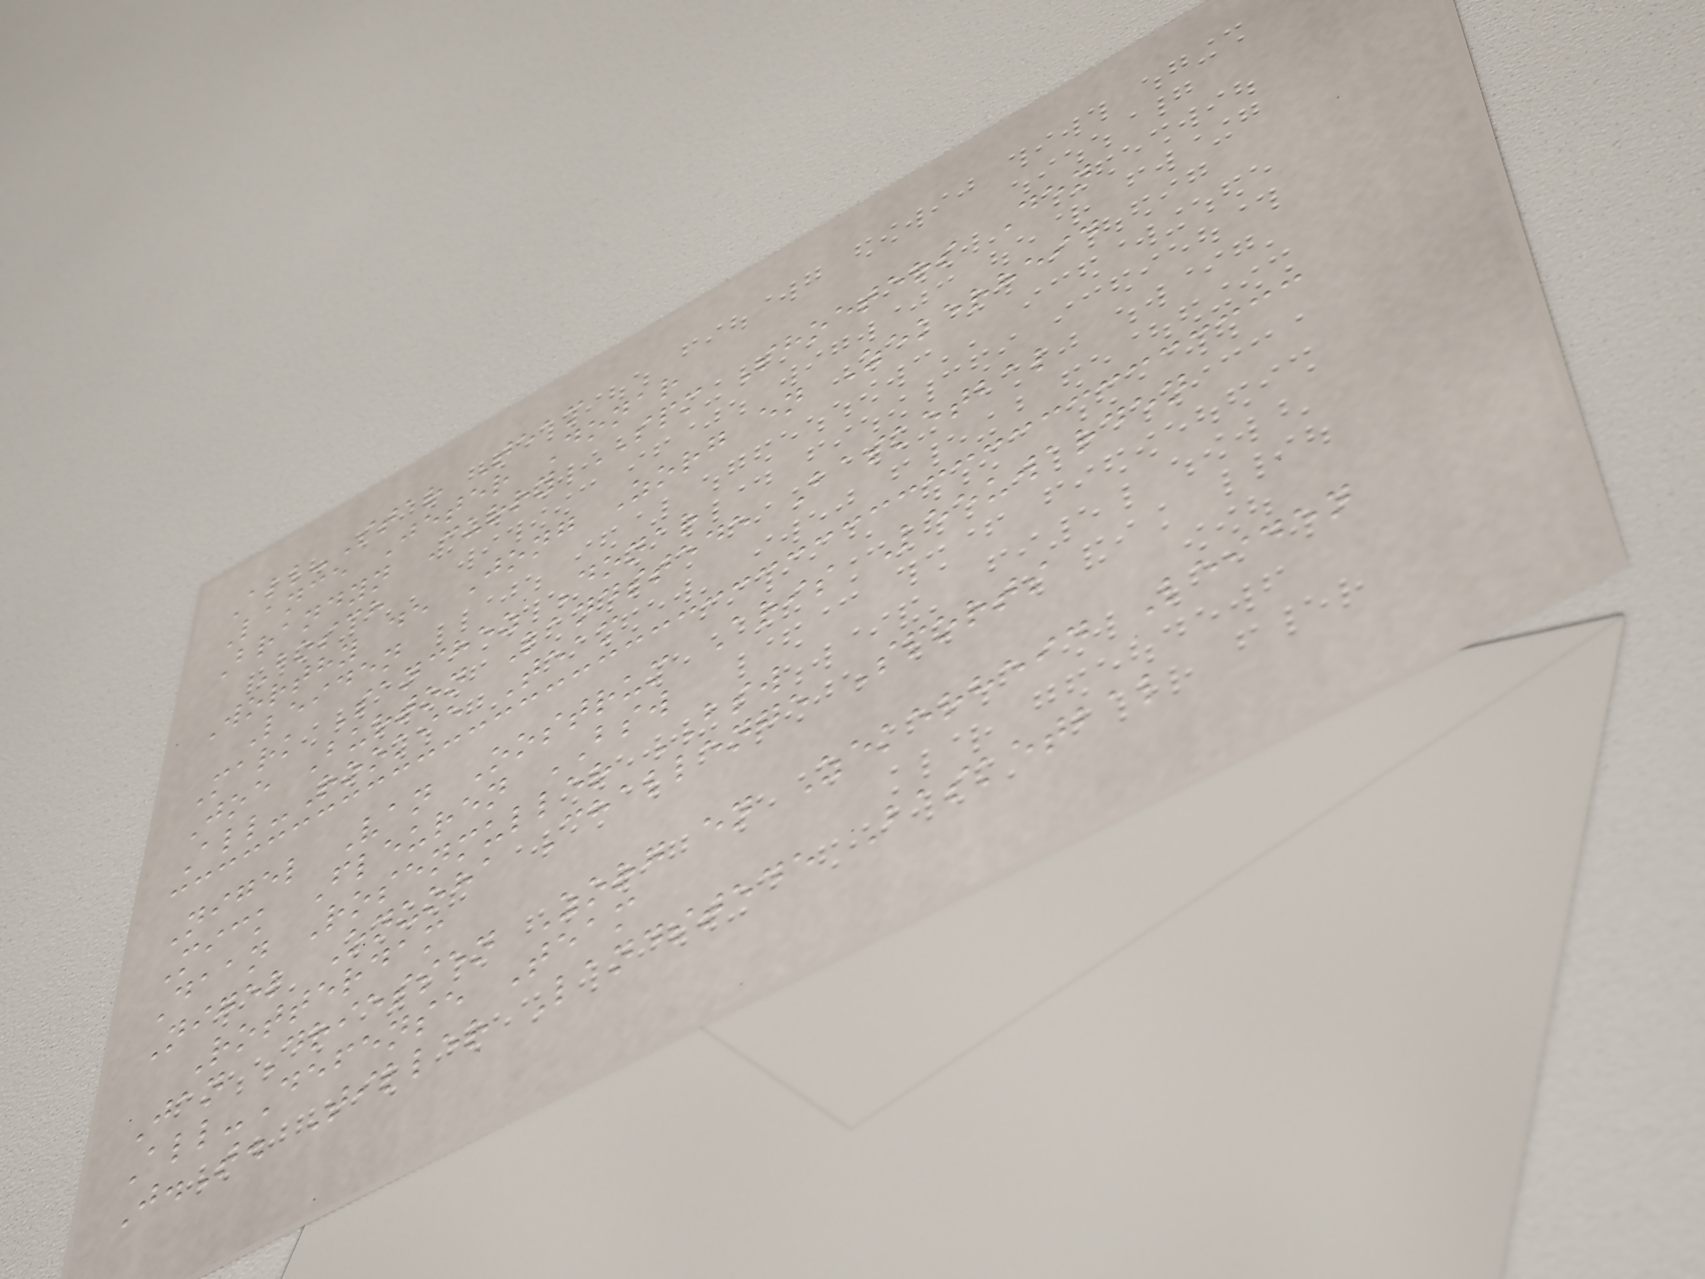All-Star Team
Lance Jeter Donar
Brandyn Curry SPM Shoeters Den
Bosch
Worthy de Jong Zorg en Zekerheid
Leiden
Mark Sanchez Donar
Joe Burton Landstede Basketbal
All-Rookie Team
Nigel Van Oostrum Aris Leeuwarden
Mick Fleuren BSW
Daan Rosenmuller BSW
Nigel Onuoha Challenge Sports
Rotterdam
Jan Driessen Zorg en Zekerheid Leiden
All-Defense Team
J.T. Tiller Landstede Basketbal
